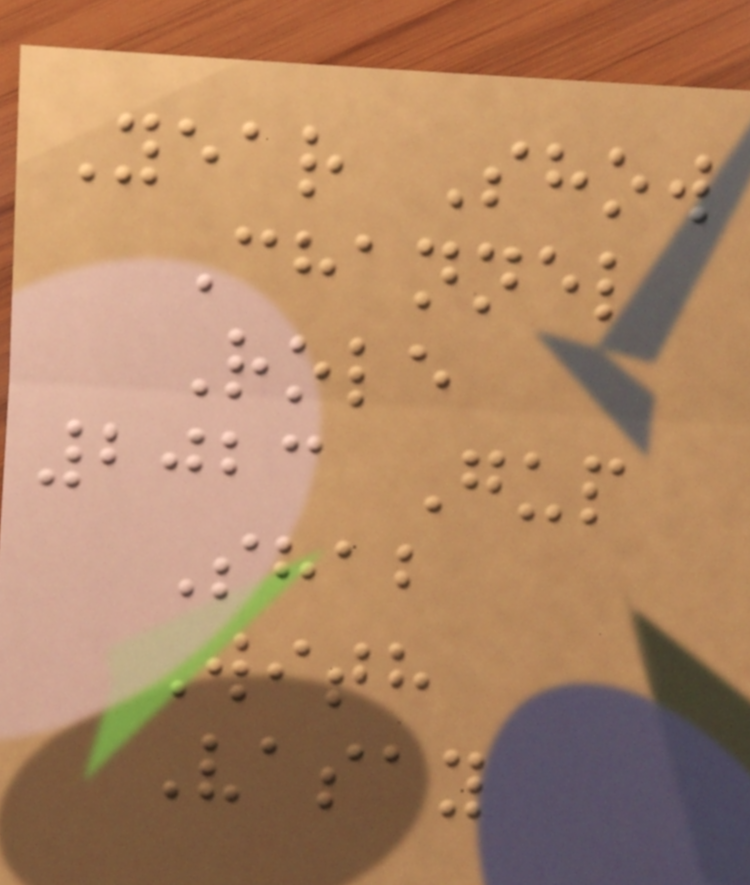Year Show
Channel
Role
2023 Gup
Shab
With
Vasay
